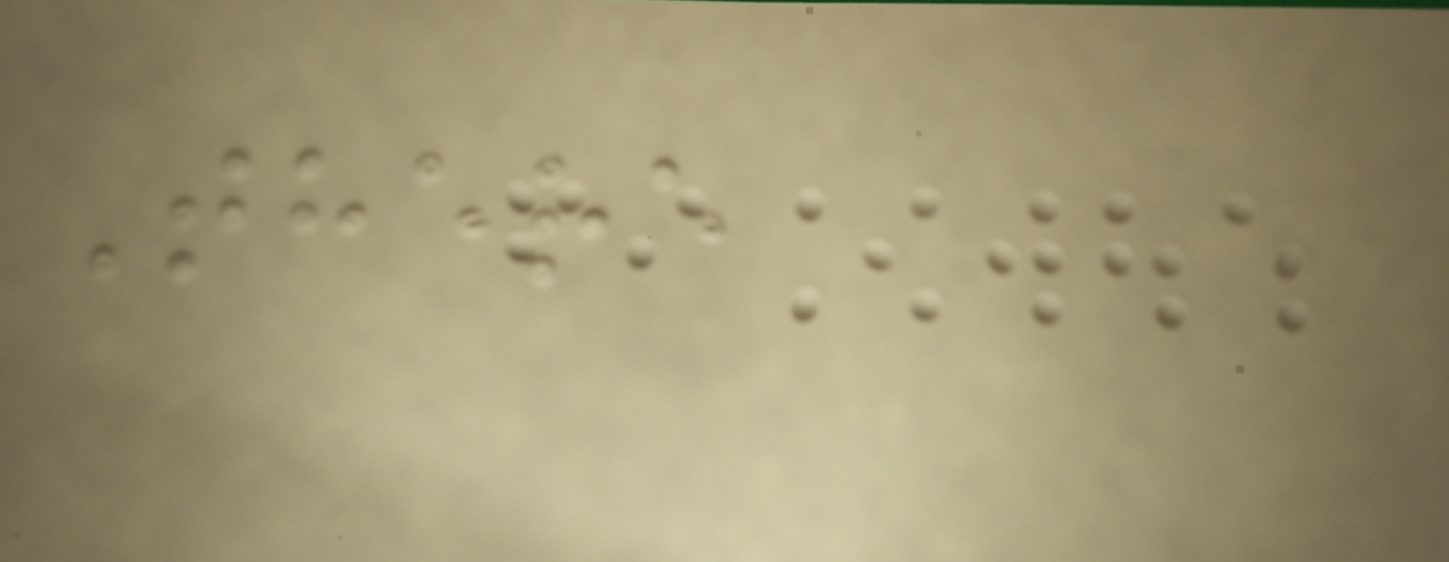There
